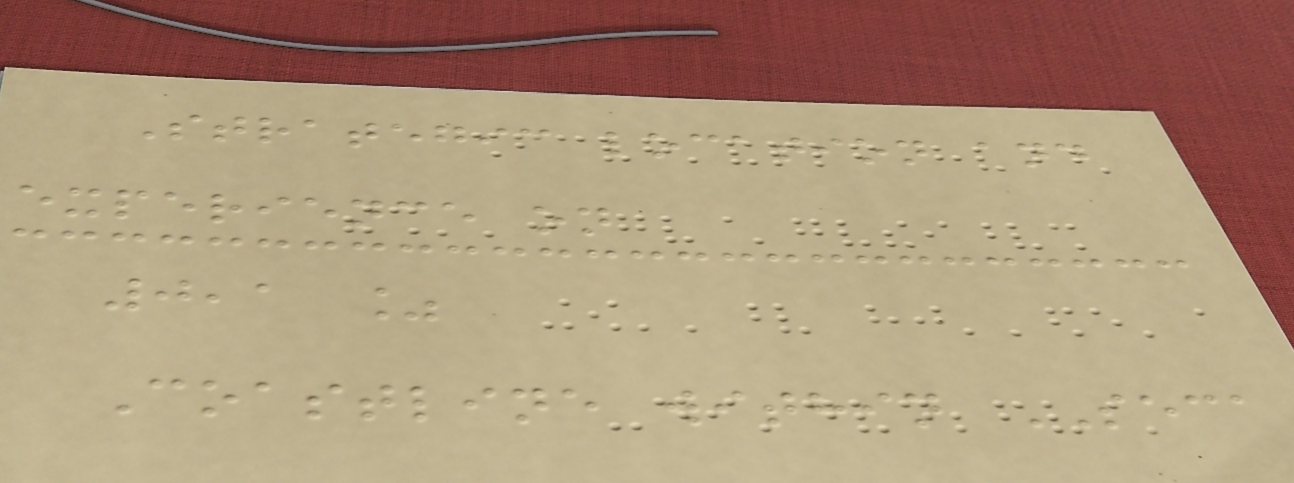Strategic location and
experience on
0,1 %
Coastline within SECA
